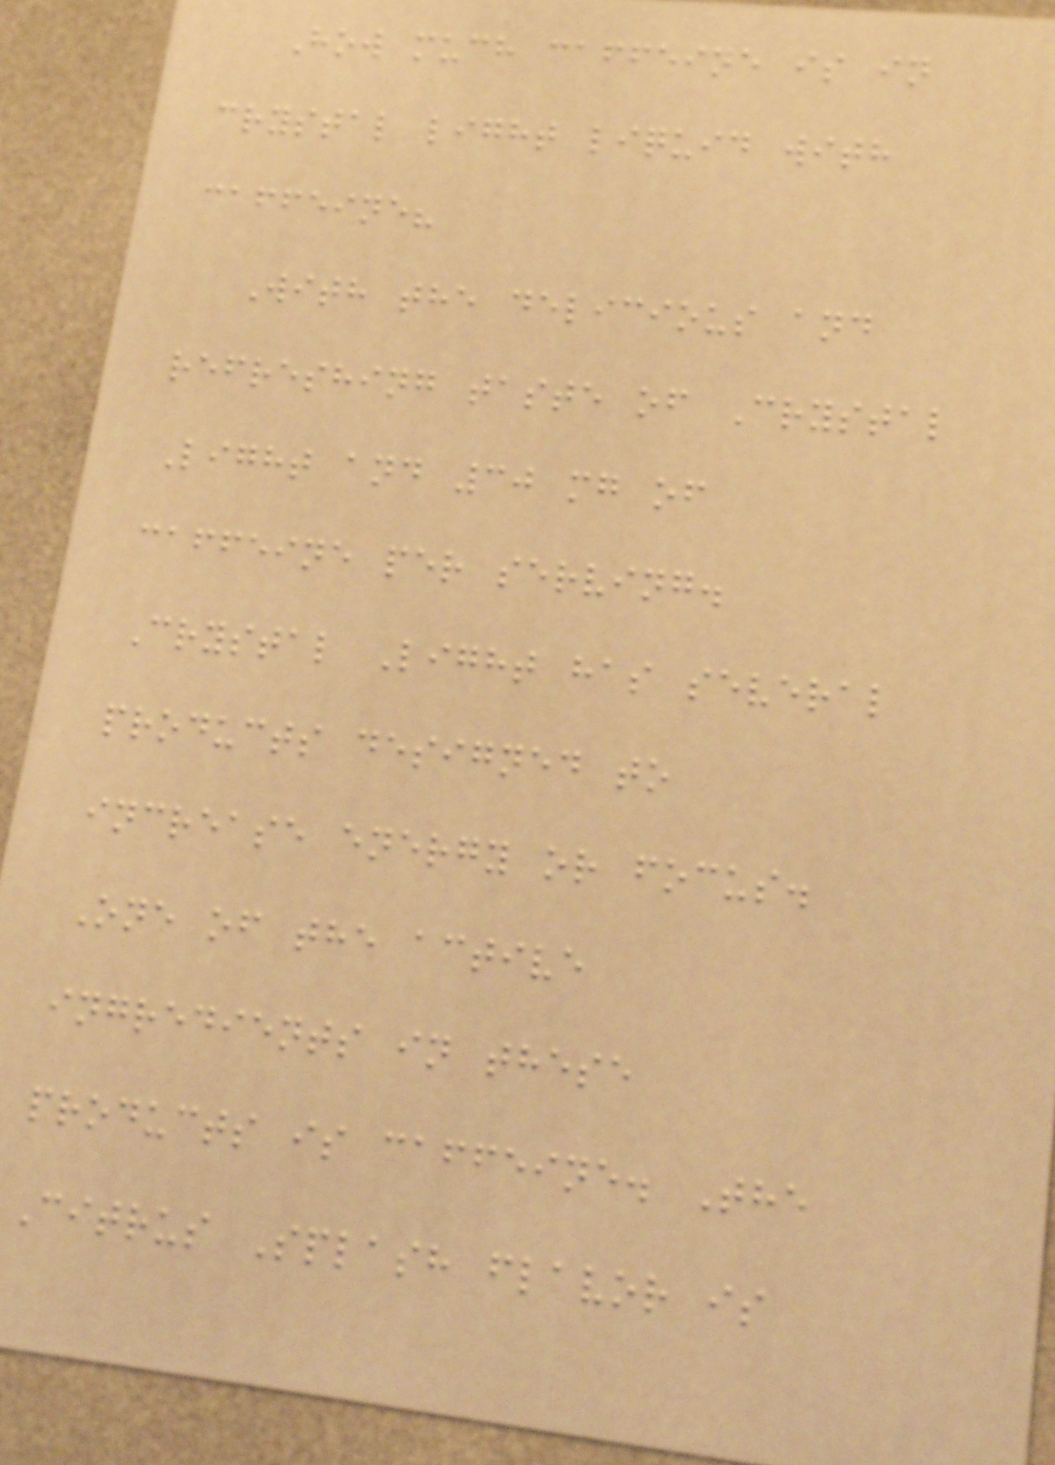How much caffeine is in
crystal light liquid with
caffeine?
With the delicious and
refreshing taste of Crystal
Light and 30 mg of
caffeine per serving.
Crystal Light has several
products designed to
increase energy or focus.
One of the active
ingredients in these
products is caffeine. The
Citrus Splash flavor is
